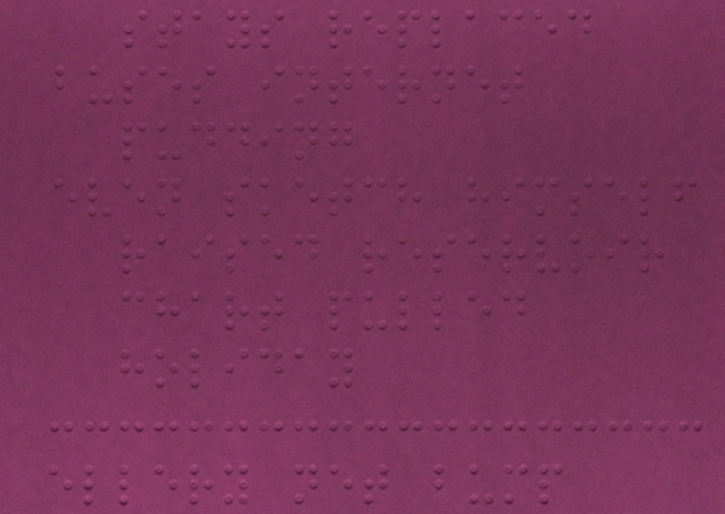stays replaced
buses internet
pudding
even sketch himself
raised reservoir
chart pulled
holiday
ellery net bump
